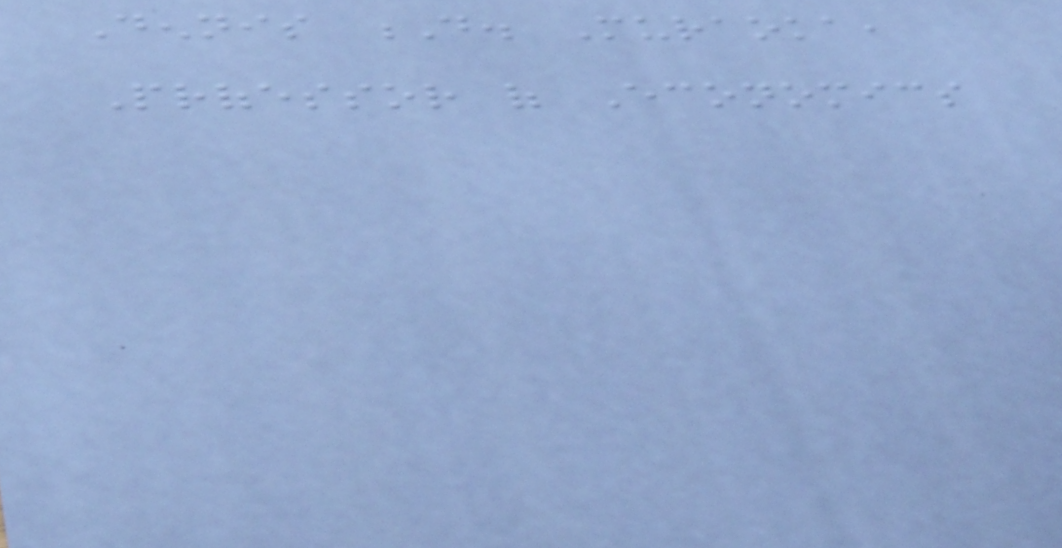Dennis D. Muraoka,
Professor of Economics
